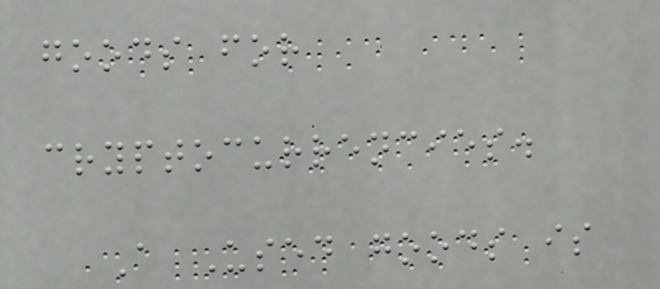goods for
cryptocurrencies.
A Used goods is
